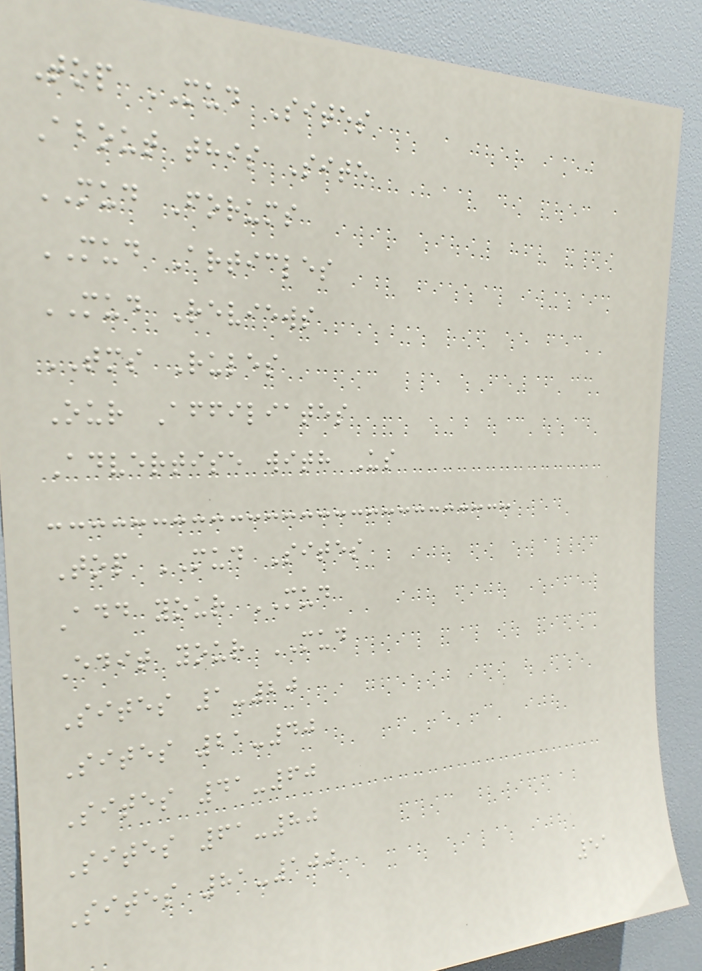Top MUD Sites
About this Site
MUD Forums
MUD Articles
MUD Reviews
TMS Rules
Our Affiliates
Advertise with Us
Top MUD Sites
Add your MUD
Edit your MUD
Sites 1-20
Sites 21-40
Sites 41-60
Sites 61-80
Sites 81-100
51
